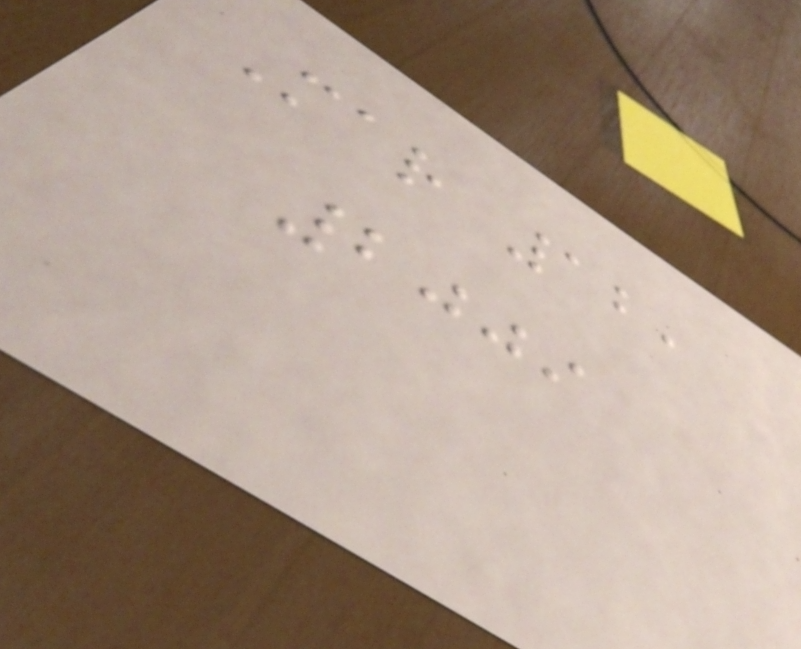Mar 12,
2009
